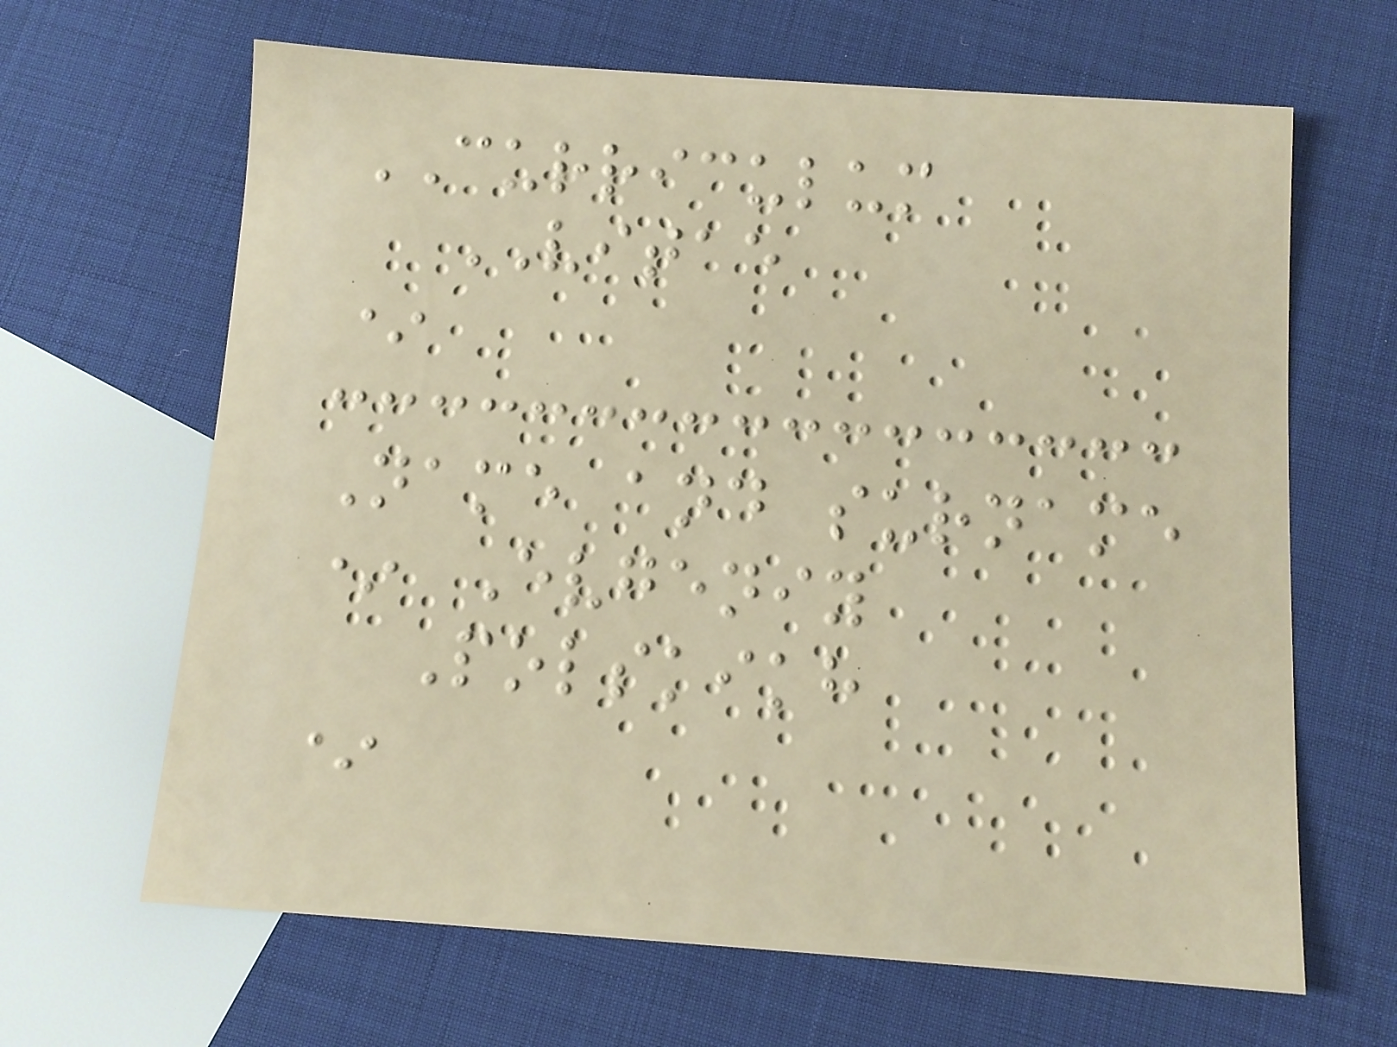CURRICULUM
VITAE
*
Name and surname
* Evgeniy
Polskikh
*
